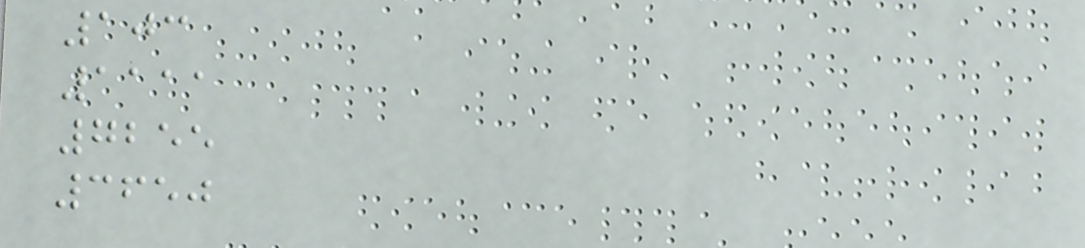103
1111
7255
3650
